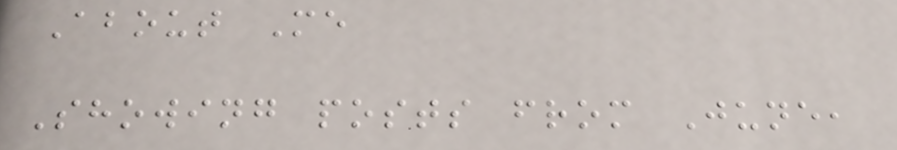About Me
Showing posts from June,
